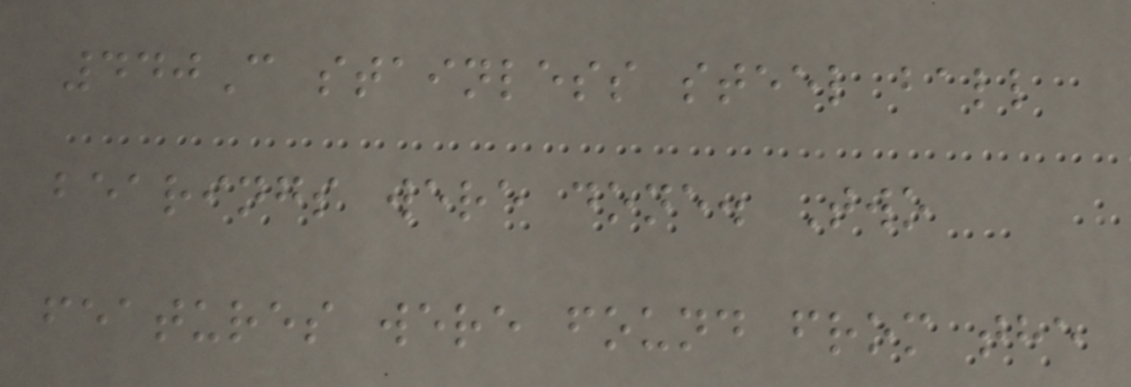440C stainless steel ball
bearings were done. Two
features were found from the
